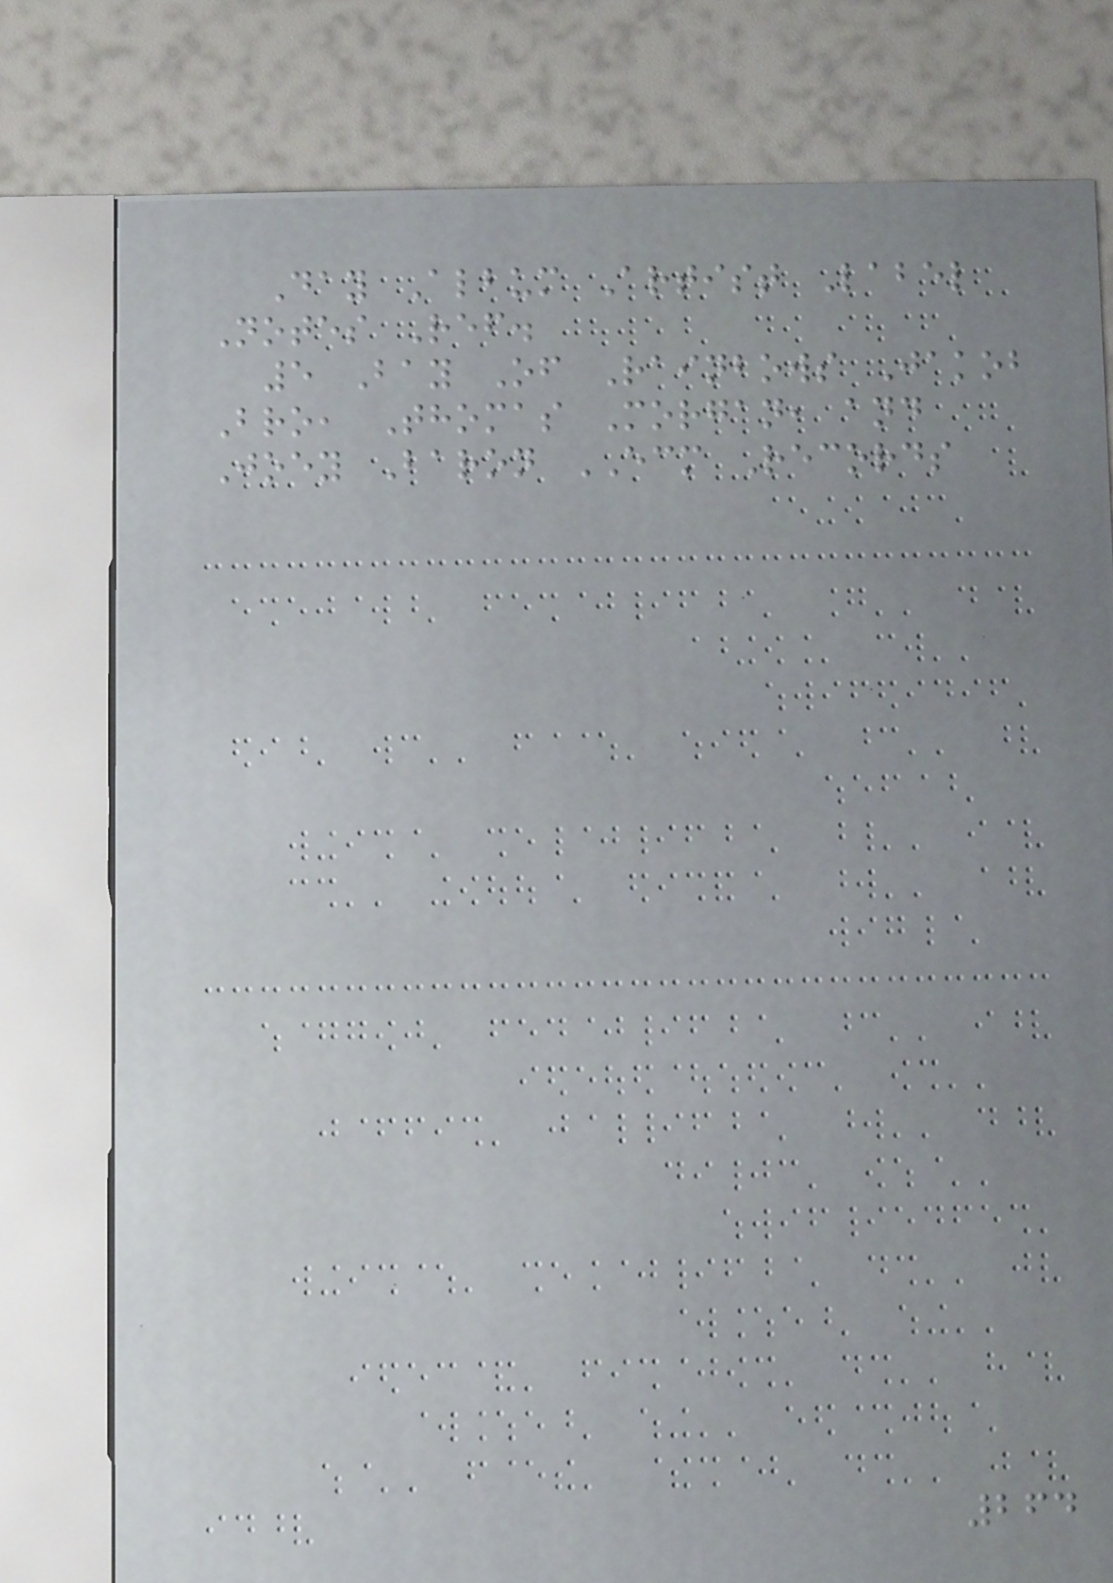Day Album Artist Label
Notes Ref.
5 Bay Of Rainbows Jakob
Bro, Thomas Morgan, and
Joey Baron ECM Records
264
